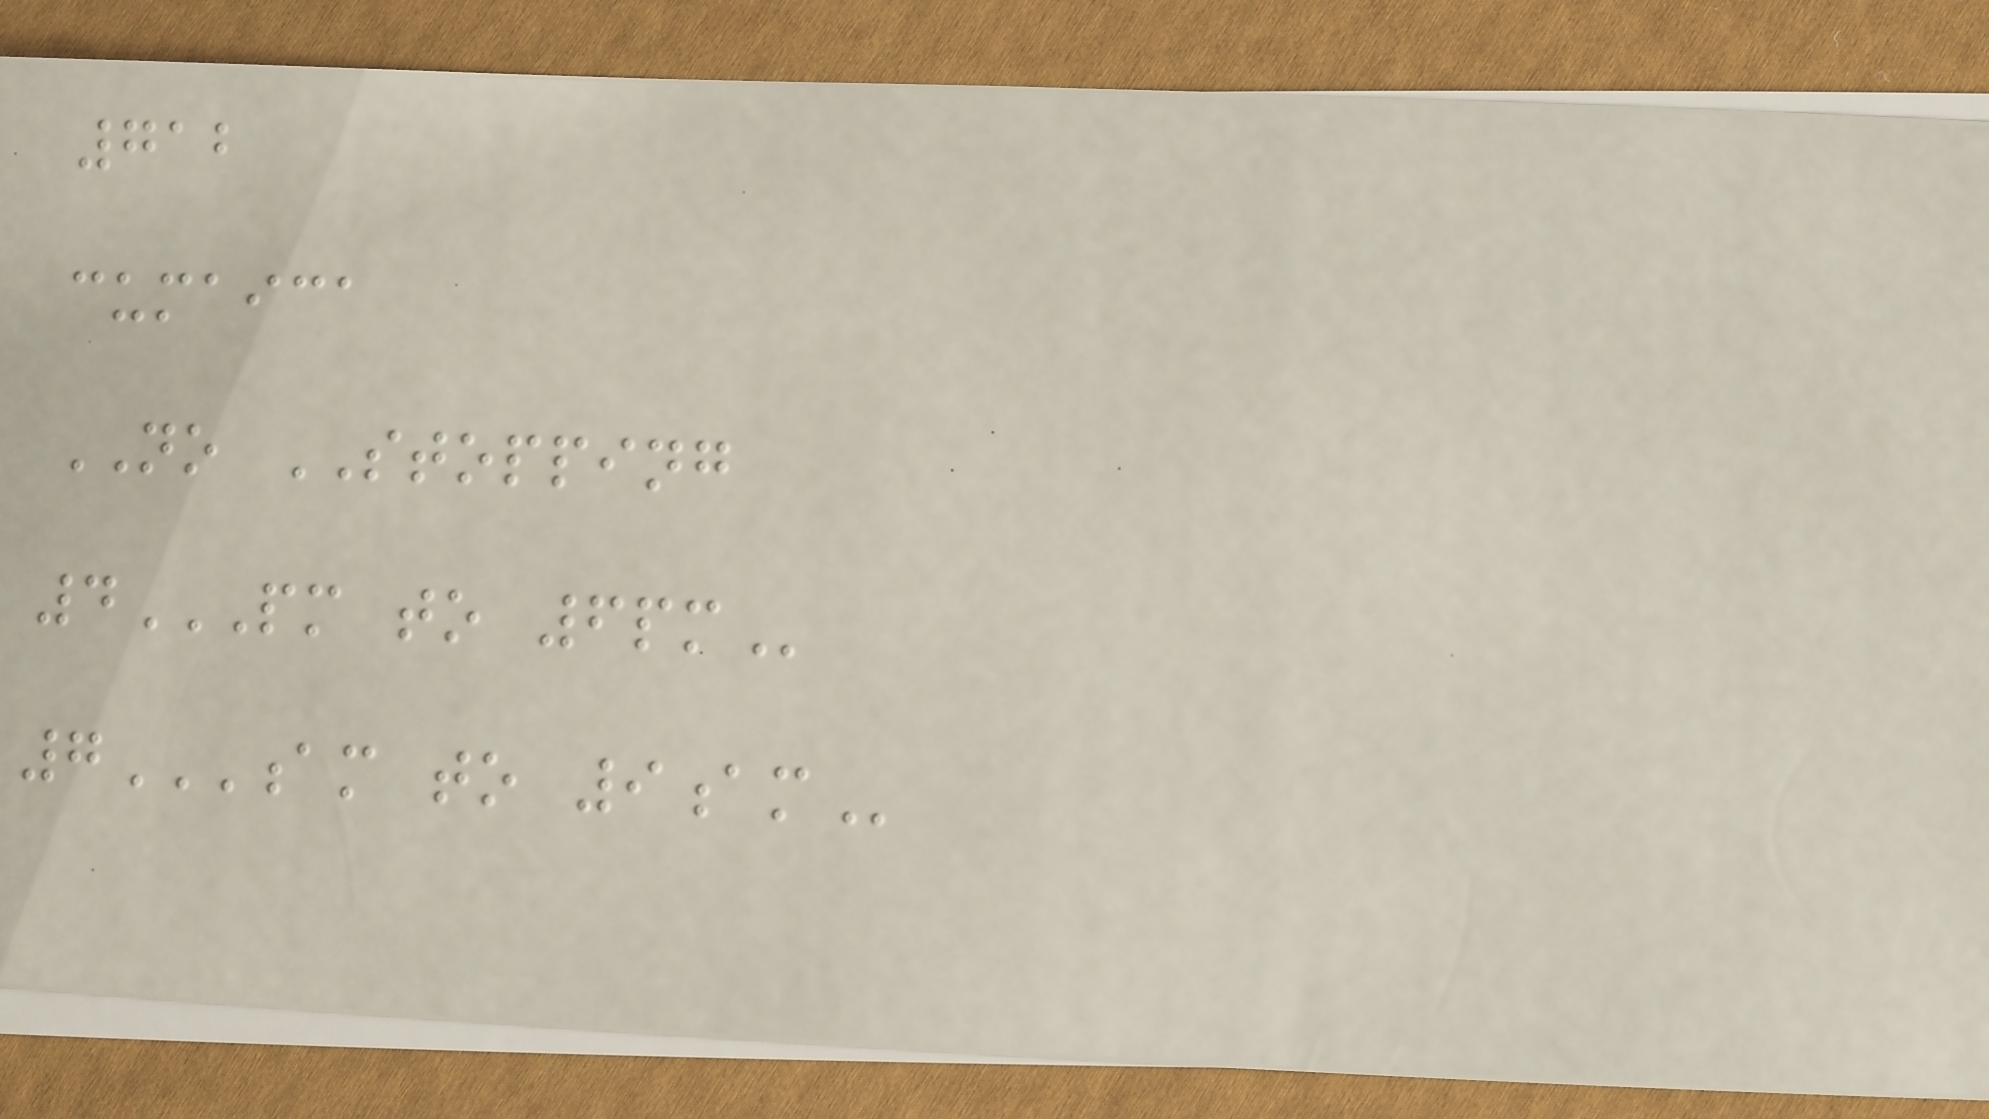712
cumaica
NO STOPPING
4PM TO 6PM
7AM TO 9AM
